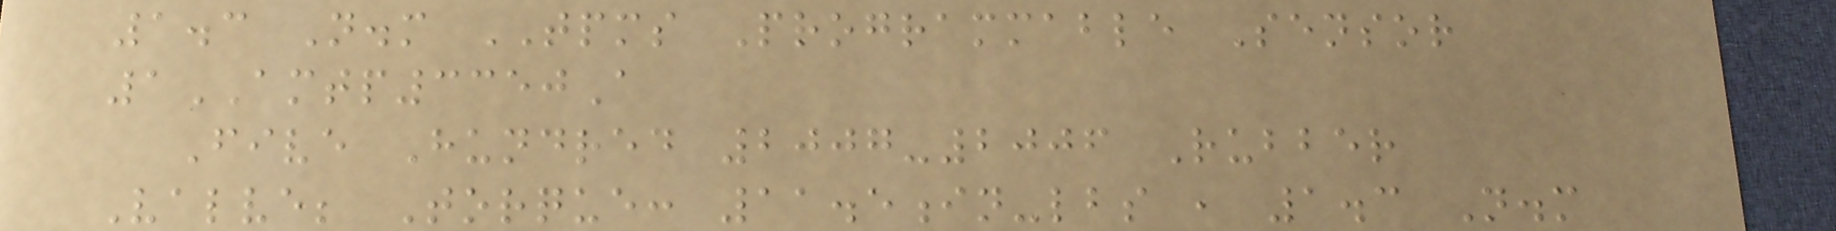1.3 N.m TPMS Programmable Sensor
1AMTP3350A
Five Hundred 2007-2006 Rubber
Valve; Torque: 11.5in-lbs , 1.3 N.m
